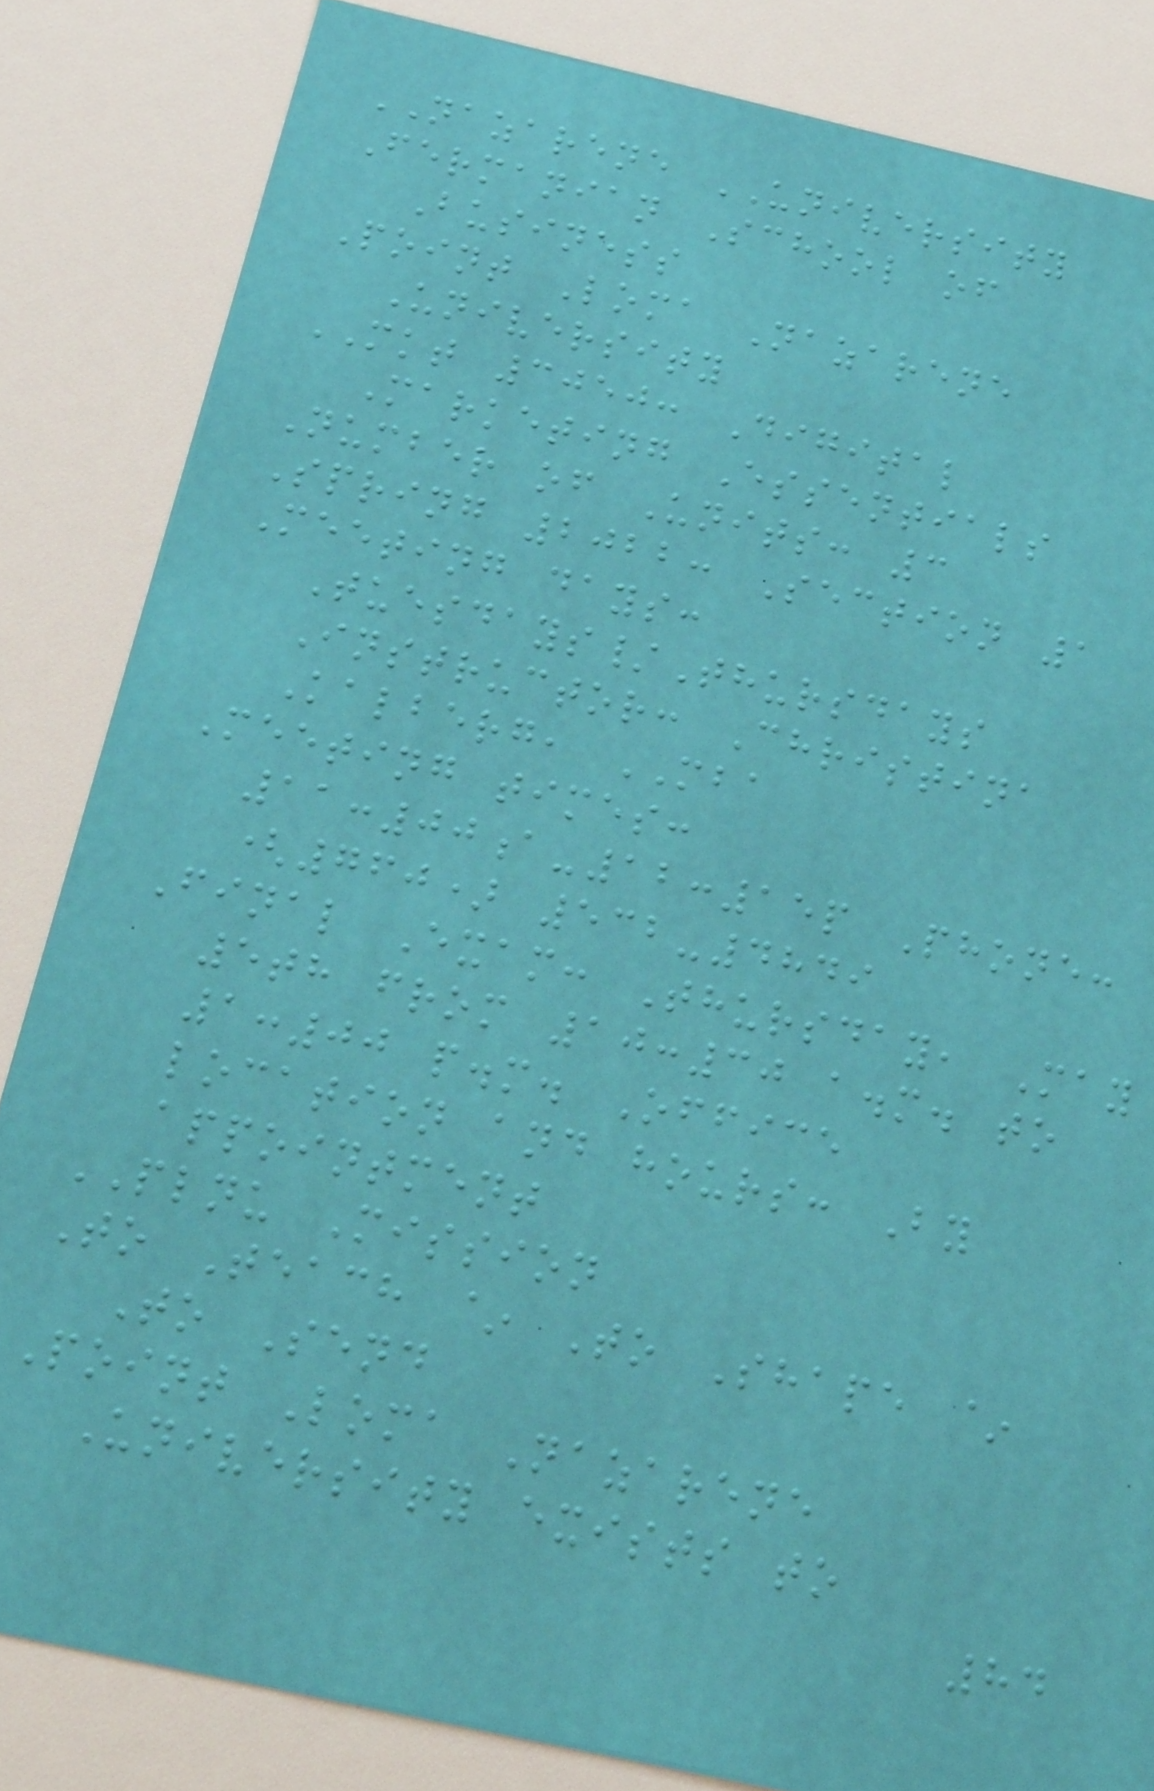NAZARENE UNIVERSITY
Fermanian School of
Business
Point Loma Nazarene
University
MKT 3050: Digital
Marketing Essentials
Number of Units: 3
Spring 2022: Section 1
Meeting days:
Tuesdays/Thursdays
Instructor: Christina
Kalberg, MBA
Meeting times:
11:00a-12:15p Phone:
(760) 532-4849
Final Exam: Thursday, May
5th from 10:30 a.m. to
1:00 p.m. Office
location and hours: By
appointment
PLNU Mission
To Teach ~ To Shape ~
To Send
Point Loma Nazarene
University exists to
84
